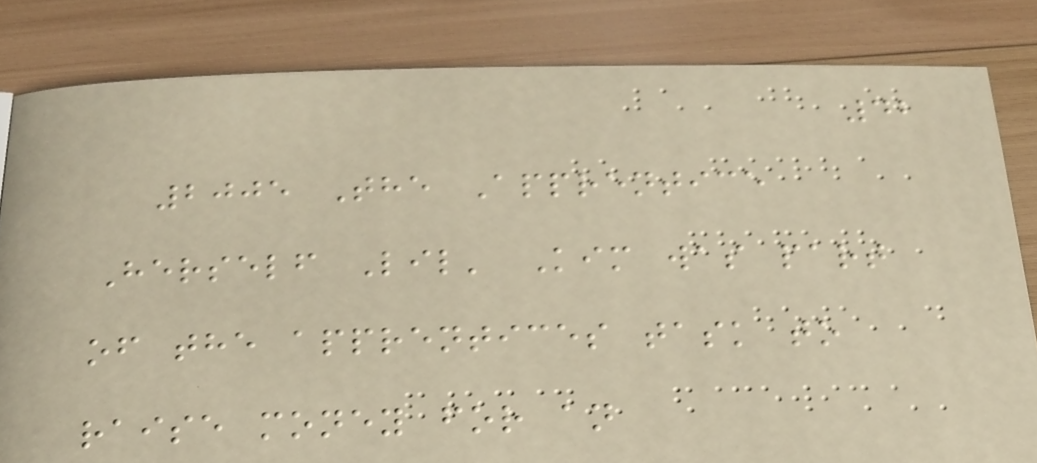42
2005 The Apprentice
Herself Lil' Kim was part
of the apprentices task to
raise money for an
